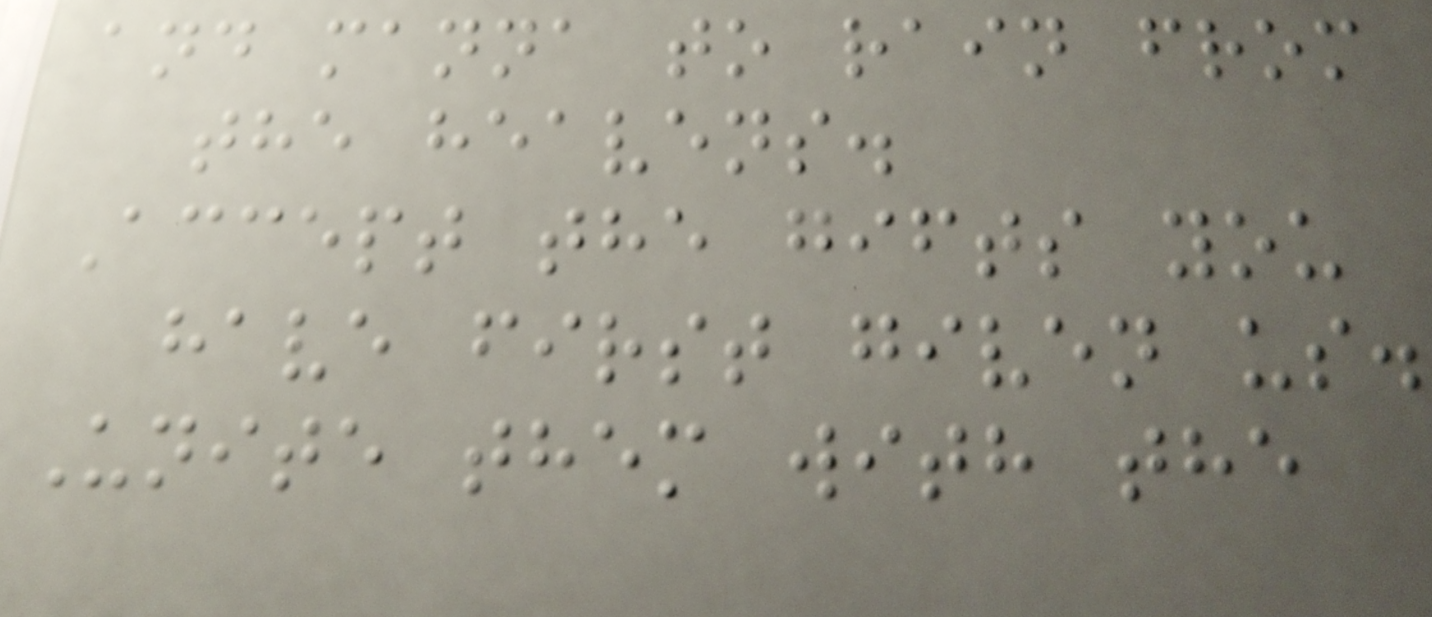and manna to rain from
the heavens.
Accept the gifts you
have first given us.
Unite them with the
